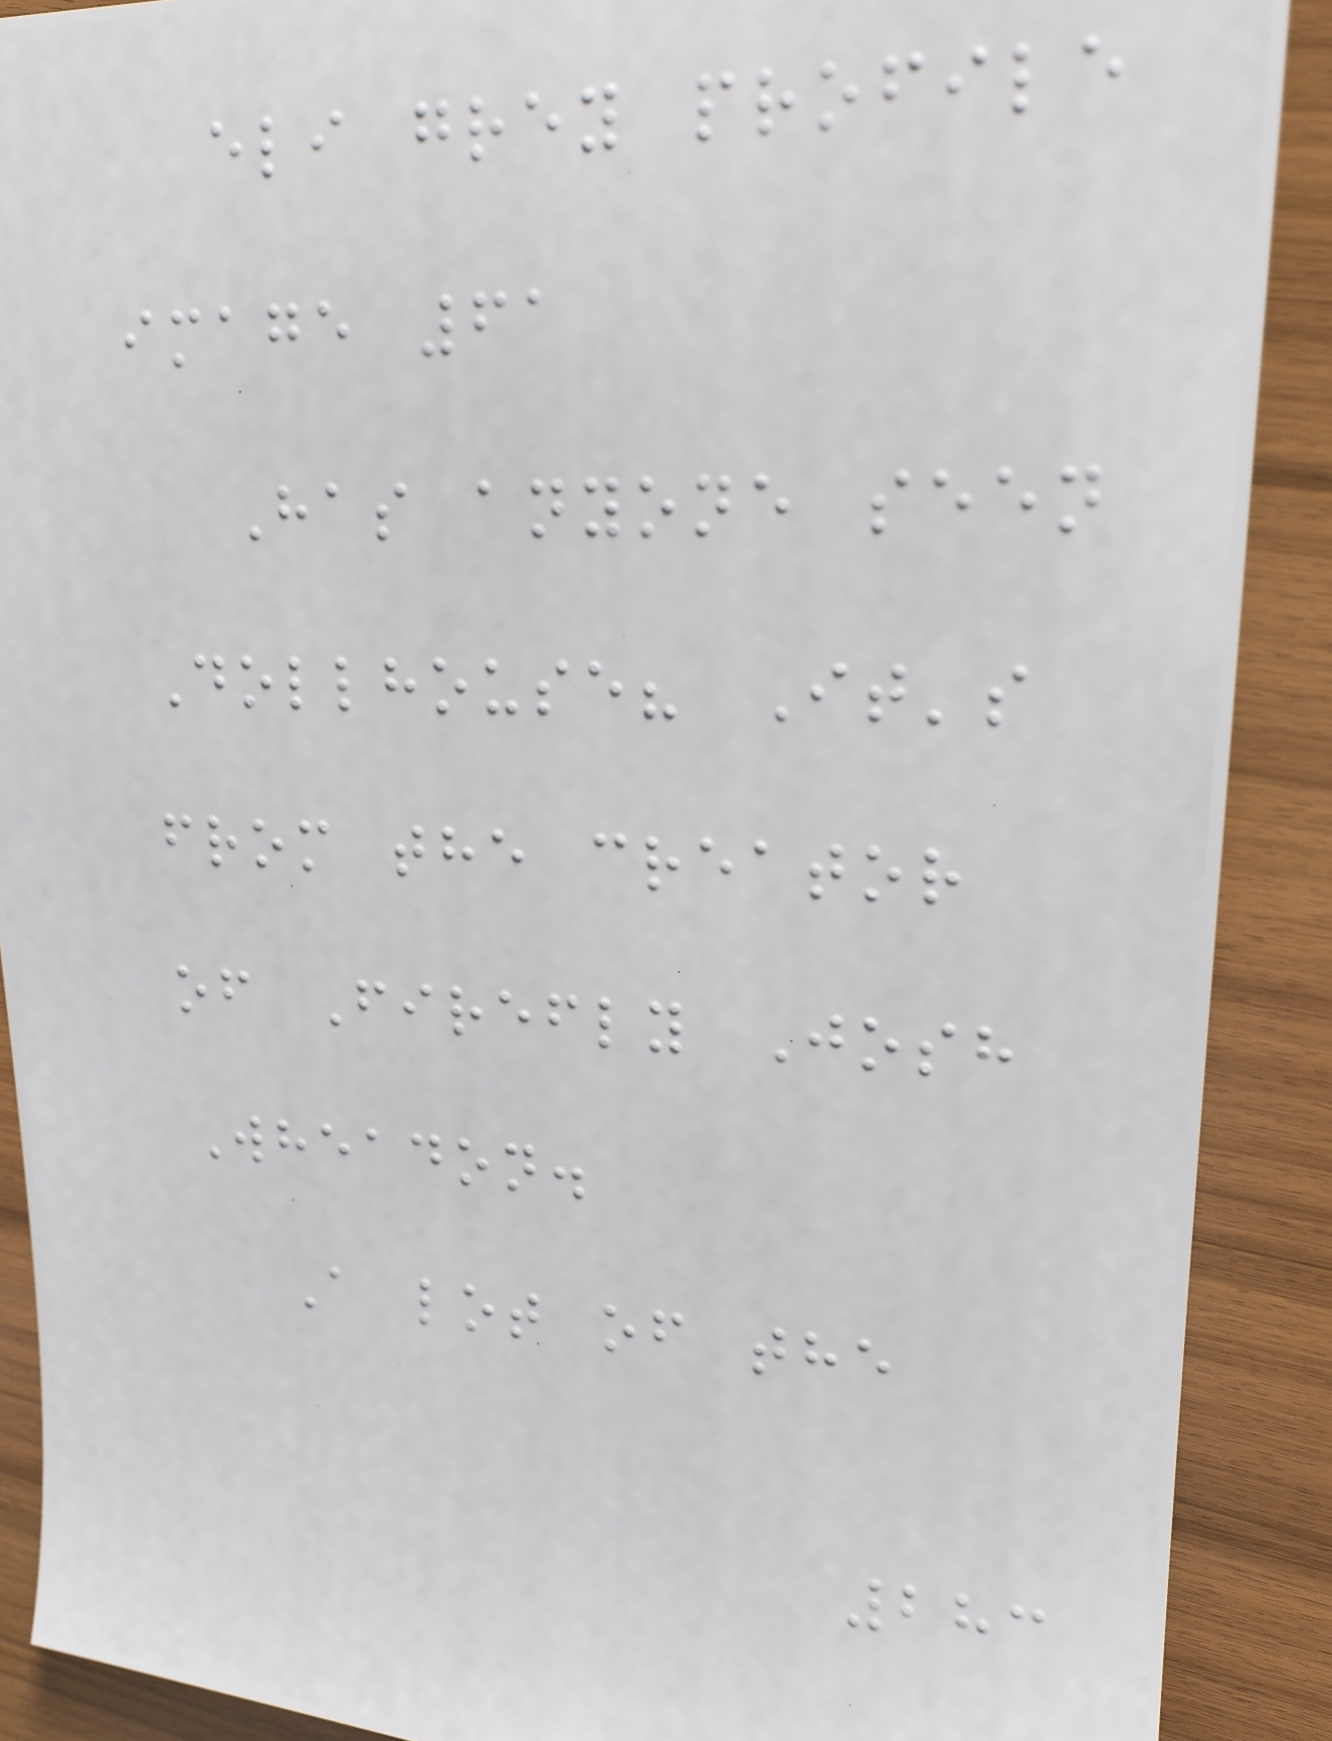eli grey profile
image 61
Has anyone seen
Dollhouse? It's
from the creator
of Firefly Josh
Wheadon.
A lot of the
283
